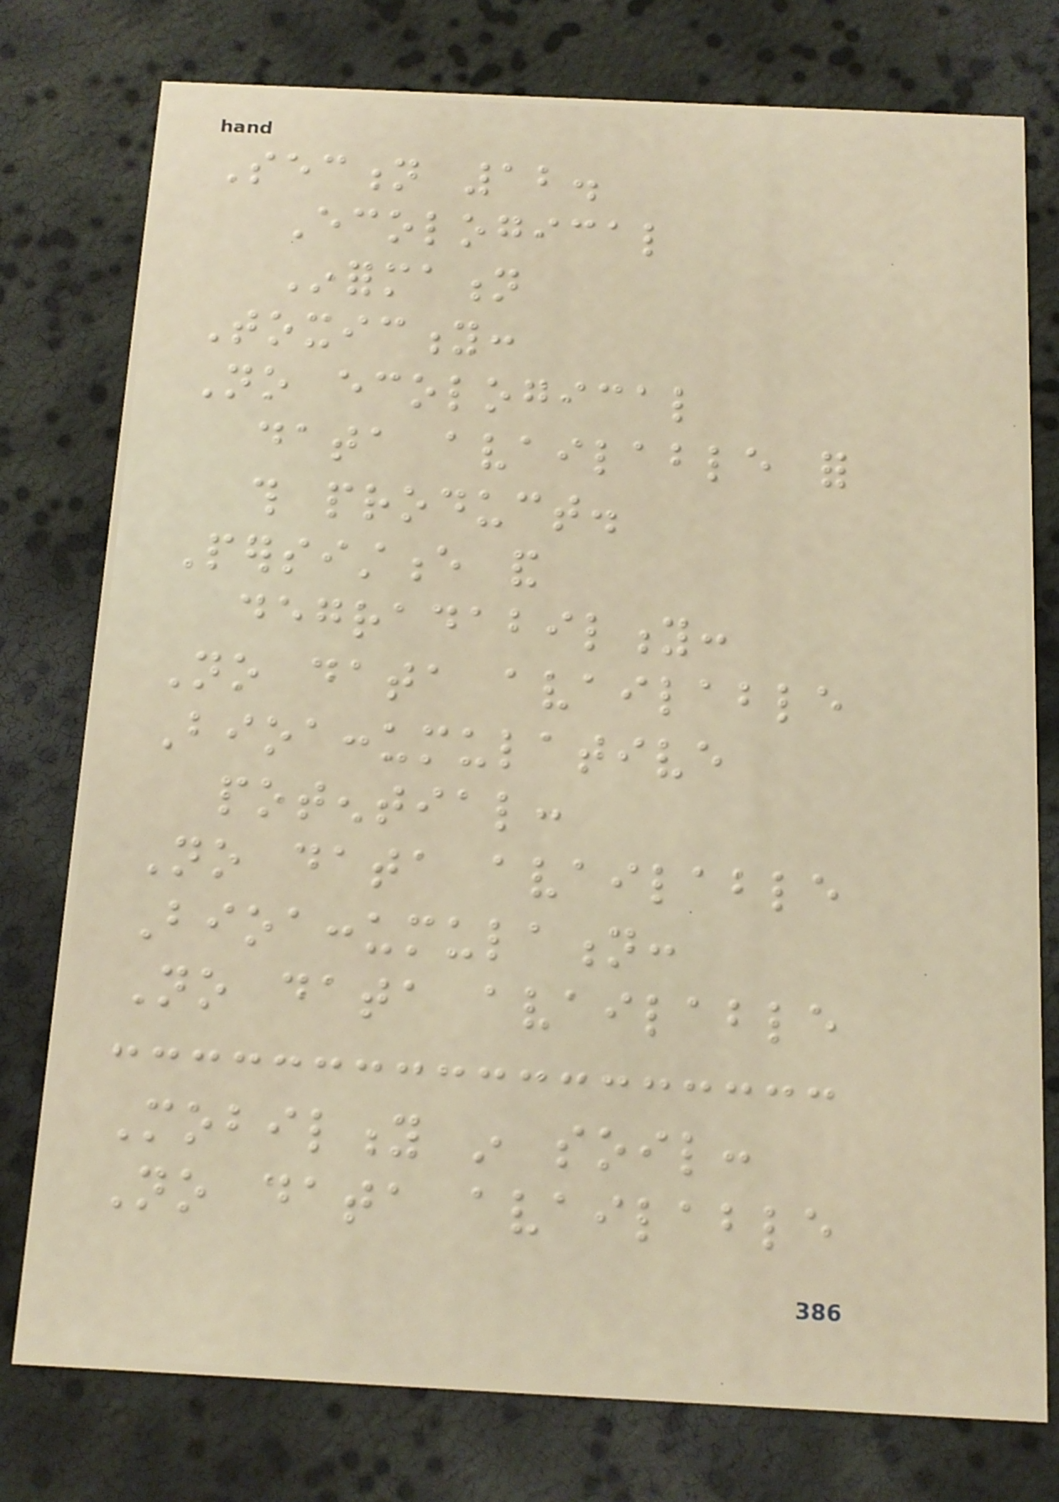Section 12.
Ecological
Information
Toxicity:
No ecological
data available for
this product.
Persistence and
degradability:
No data available
Bioaccumulative
potential:
No data available
Bioaccumulation:
No data available
Mobility in soil:
No data available
